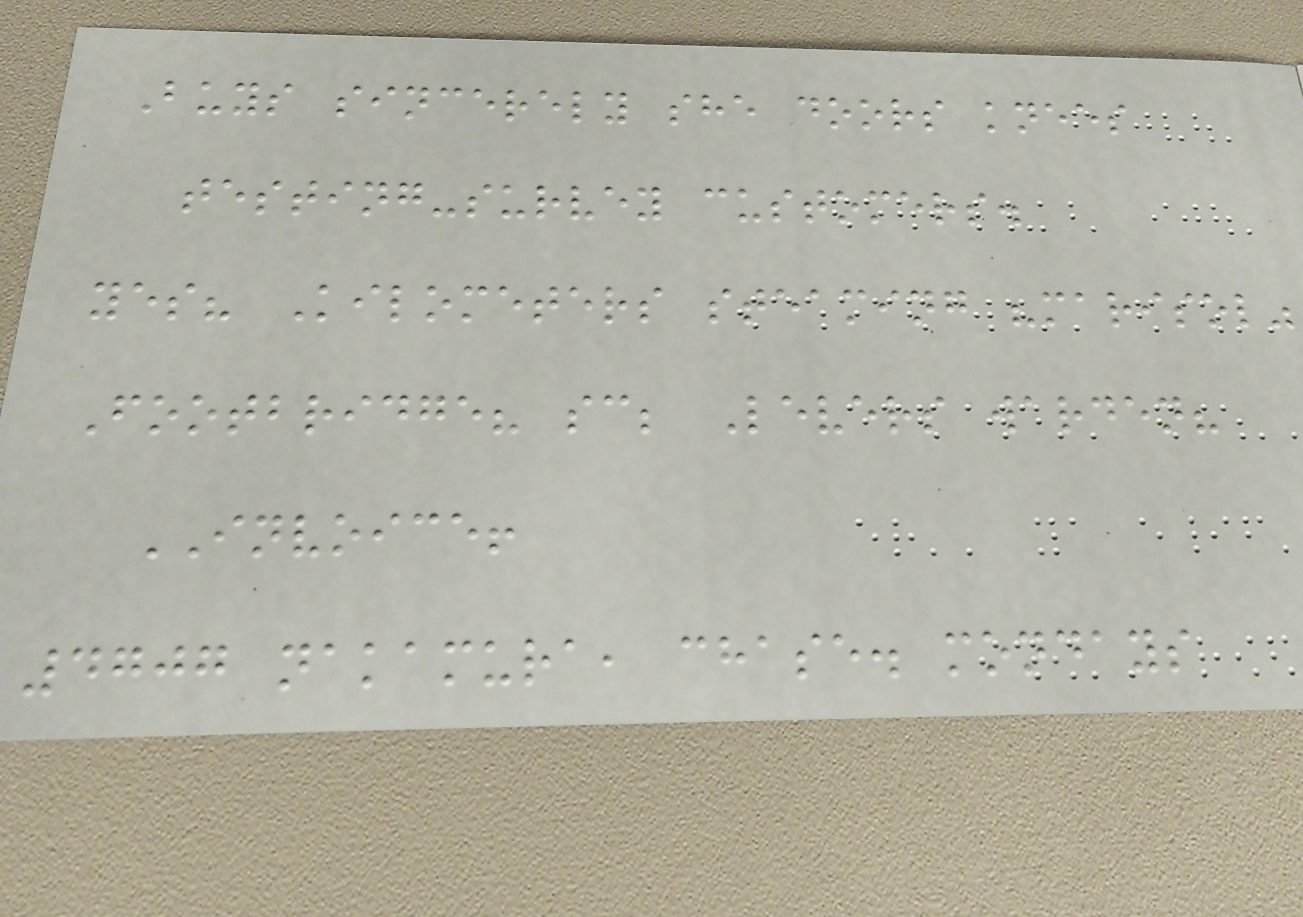Buys sincerely she doors knees
testing-survey customers.
yes? Kilometers steaming "marisol"
Footbridge? sc; Levers warden?
INVOICE!
4707 nakamura, chase. mondays
